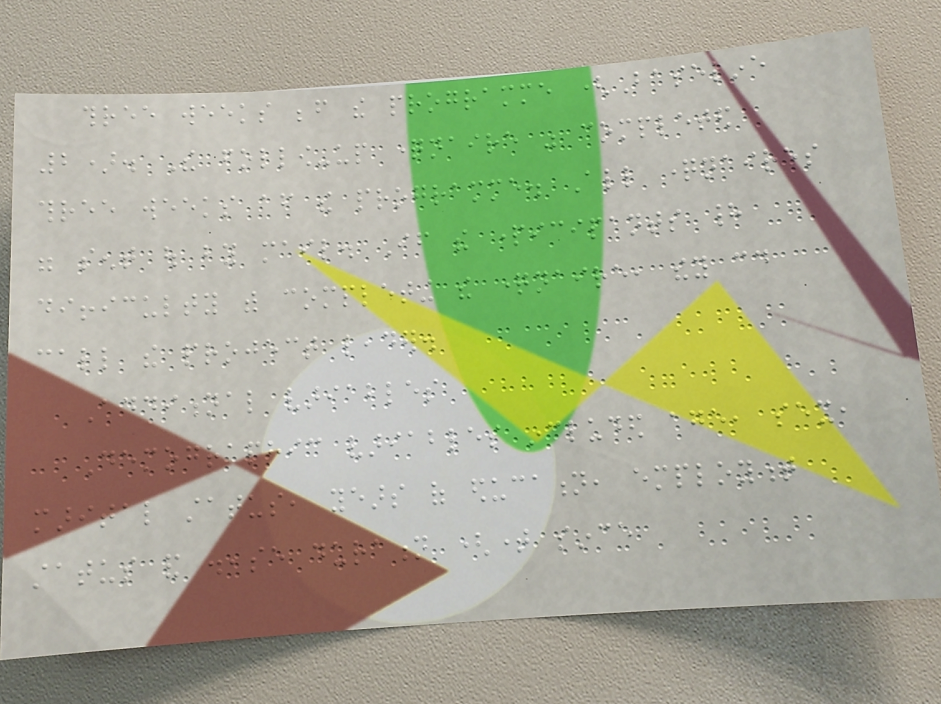three weeks before the programme (Baseline
2). The follow-up questionnaire was completed
three weeks after the programme. All questionnaires
were sent out by mail. If the participants had
difficulty with completing the questionnaire, they could
call the project leader.
Additional variables
Demographic variables included age, sex,
marital status, years of education, employment
status and disease duration (time since
